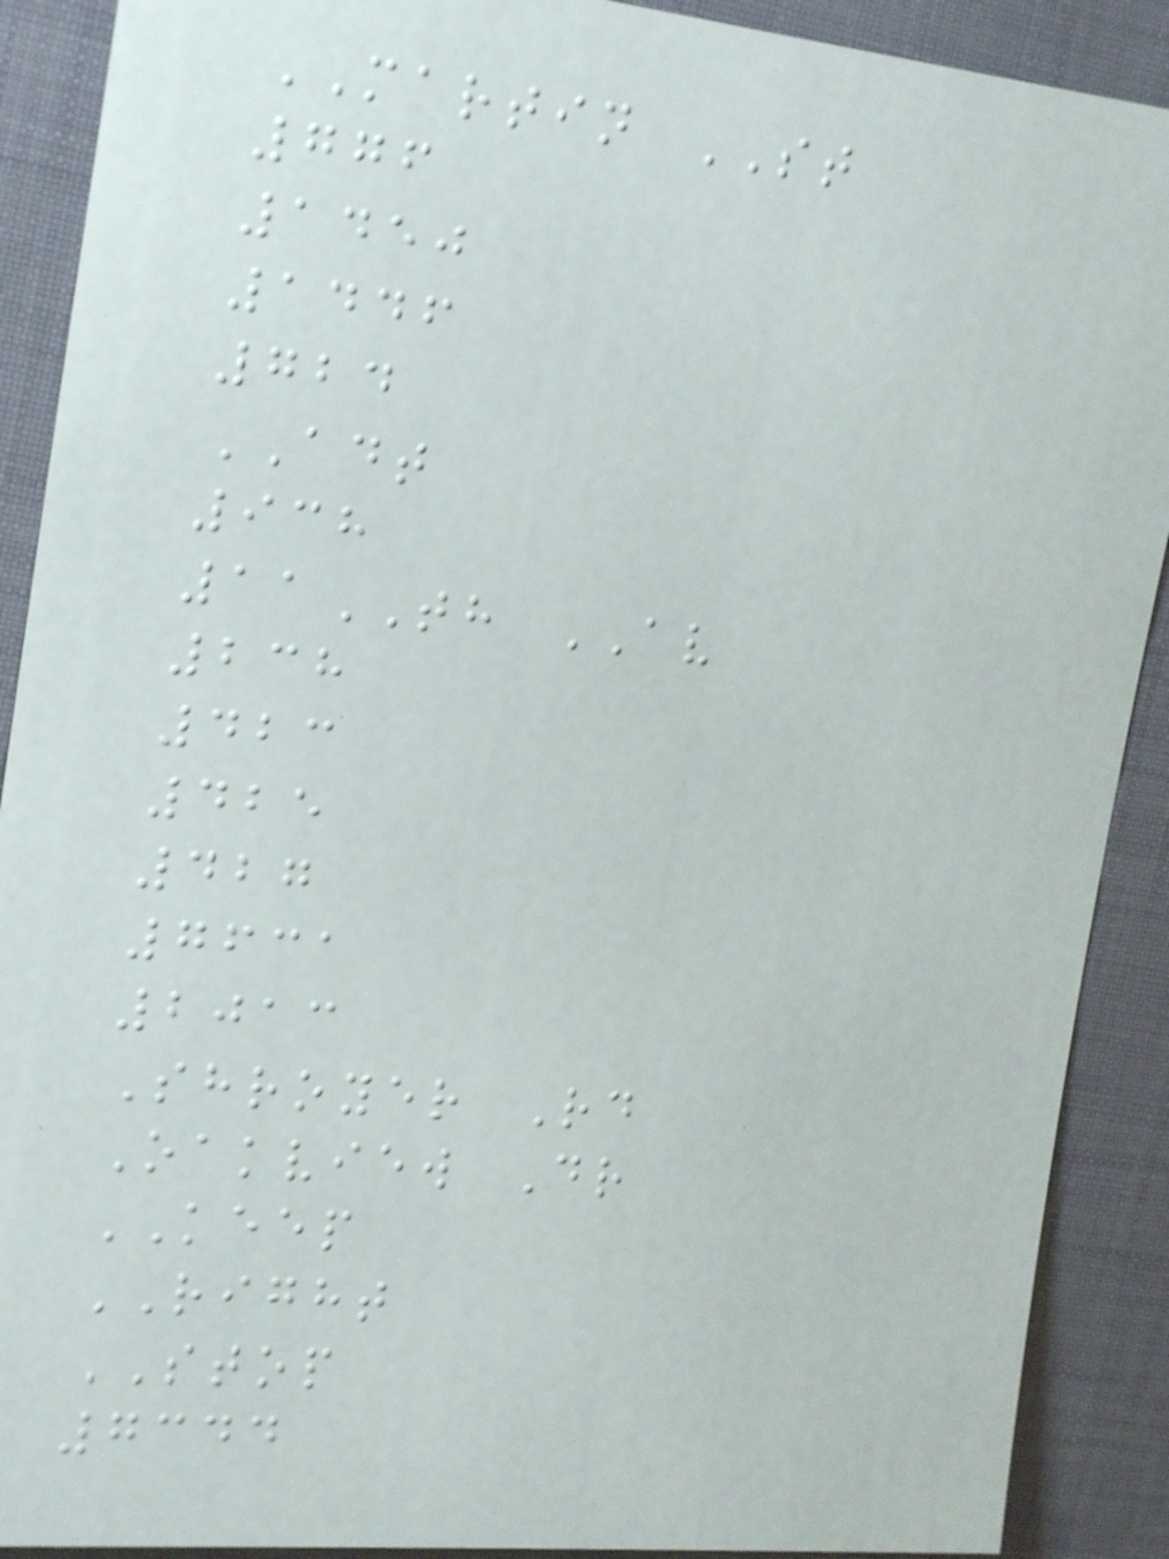MARTIN ST
776
1450
1446
724
ADT
938
11TH AV
238
423
425
427
7631
2013
Shroyer Rd
Oakview Dr
KEEP
RIGHT
STOP
7344
